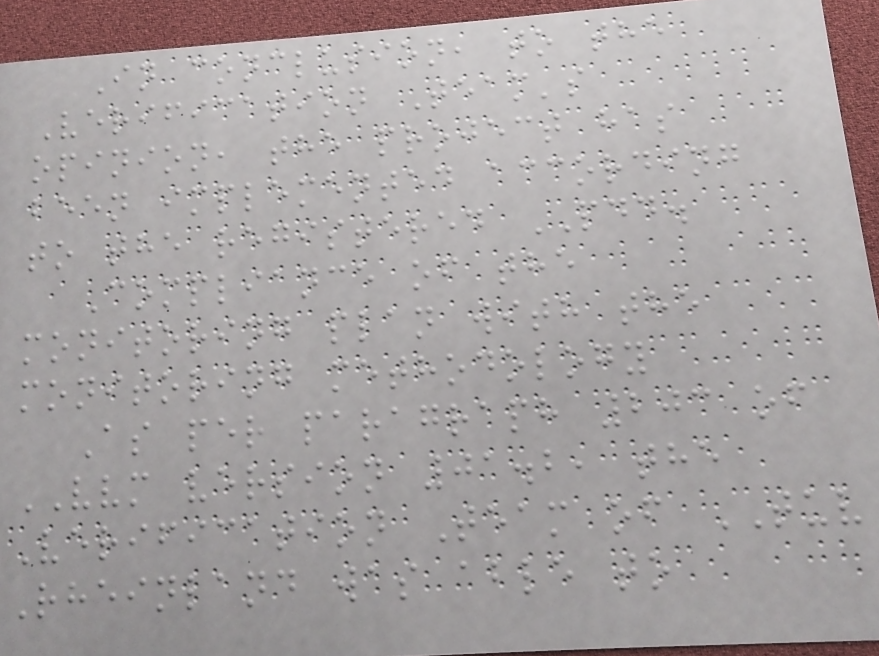In conclusion, to the
Verification Team's
opinion, the project has
been implemented according
to the registered PDD.
Compliance of the
monitoring plan with the
monitoring methodology
As per paragraph 203 of
VVM version 01.2, the
Verification Team of TUV
Rheinland was able to
